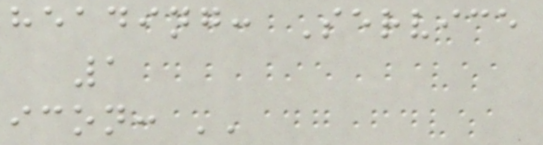heading: Service
1
icon: ''
